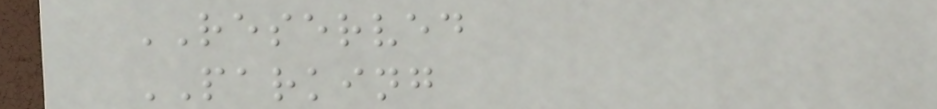RESERVED
PARKING
